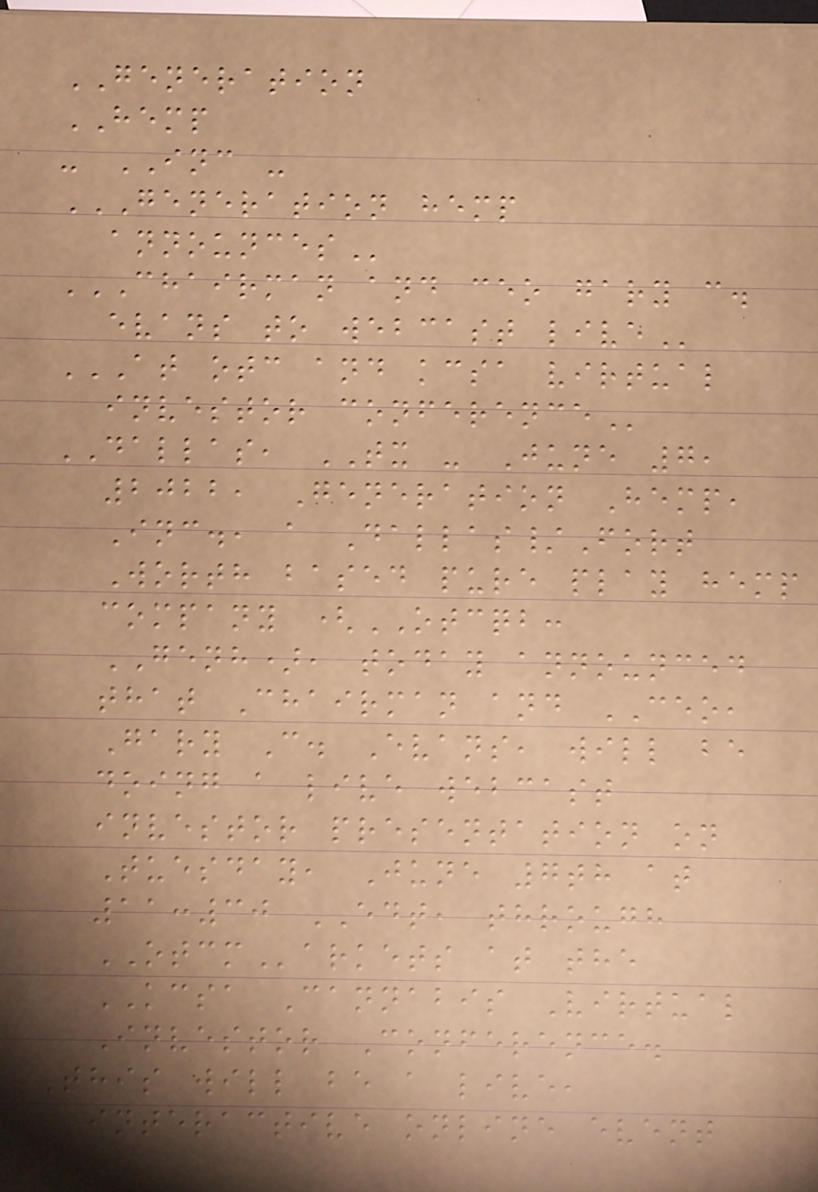GENERATION
HEMP
- INC -
GENERATION HEMP
ANNOUNCES
CHAIRMAN AND CEO GARY C.
EVANS TO WEBCAST LIVE
AT OTC AND KCSA VIRTUAL
INVESTOR CONFERENCE
DALLAS, TX - June 7,
2022, Generation Hemp,
Inc., a Dallas/Fort
Worth based pure play hemp
company (OTCQB:
GENH), today announced
that Chairman and CEO,
Gary C. Evans, will be
doing a live webcast
investor presentation on
Tuesday, June 7th at
11:30 EDT, through
OTCMarkets at the
KCSA Cannabis Virtual
Investor Conference.
This will be a live,
interactive online event
